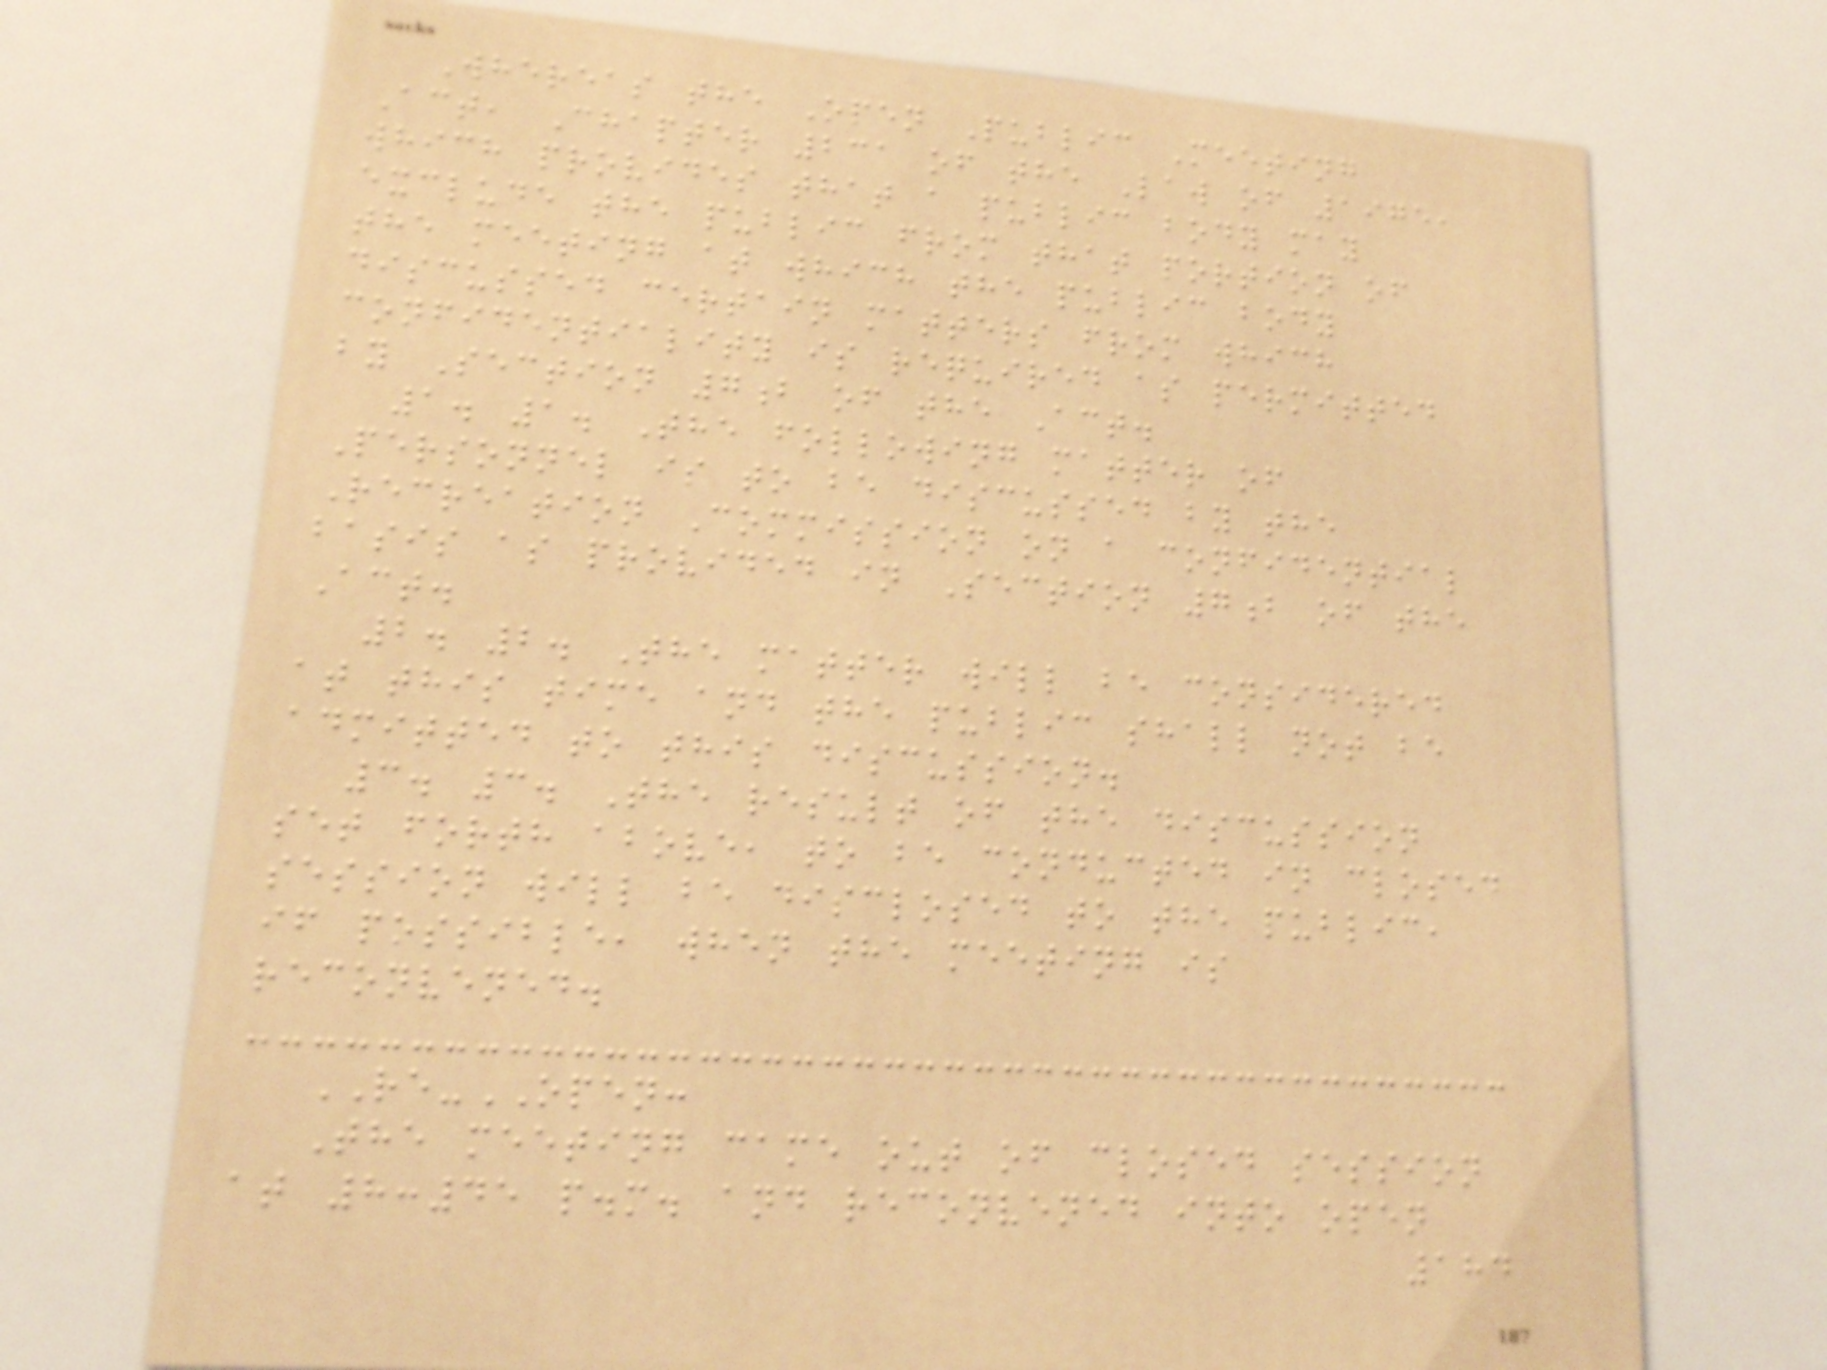Whereas the Open Public Meeting
Act, Chapter 231 of the Law of 1975,
which provides that a public body may
exclude the public from that portion of
the meeting at which the public body
discussed certain matters from which
confidentiality is required as permitted
by Section 7b of the Act.
1. 1. The following matter of
Personnel is to be discussed by the
Recreation Commission on a confidential
basis as provided in Section 7b of the
Act.
2. 2. The matter will be considered
at this time and the public shall not be
admitted to this discussion.
3. 3. The result of the discussion
set forth above, to be conducted in closed
session will be disclosed to the public,
if possible, when the meeting is
reconvened.
RE-OPEN:
The meeting came out of closed session
at 8:45 p.m. and reconvened into open
184
